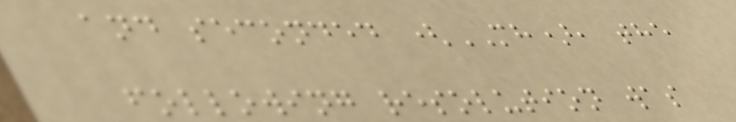and seconded (MH), the
following resolution was
